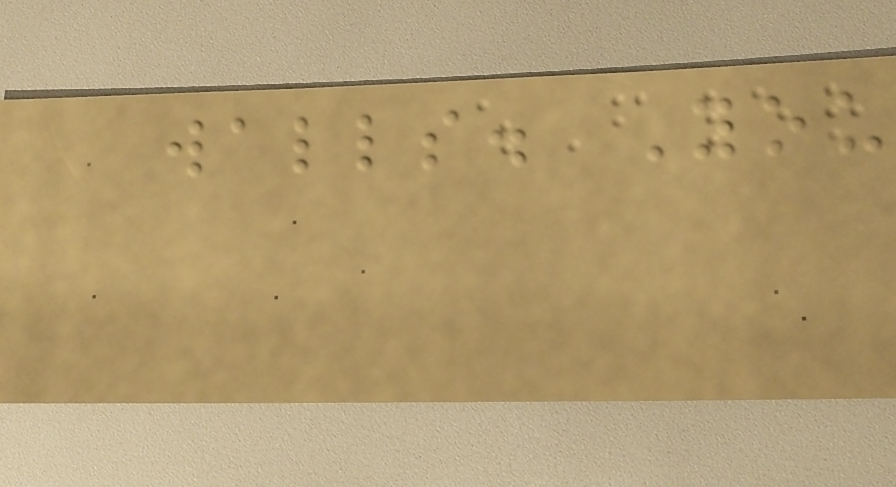walls. You
